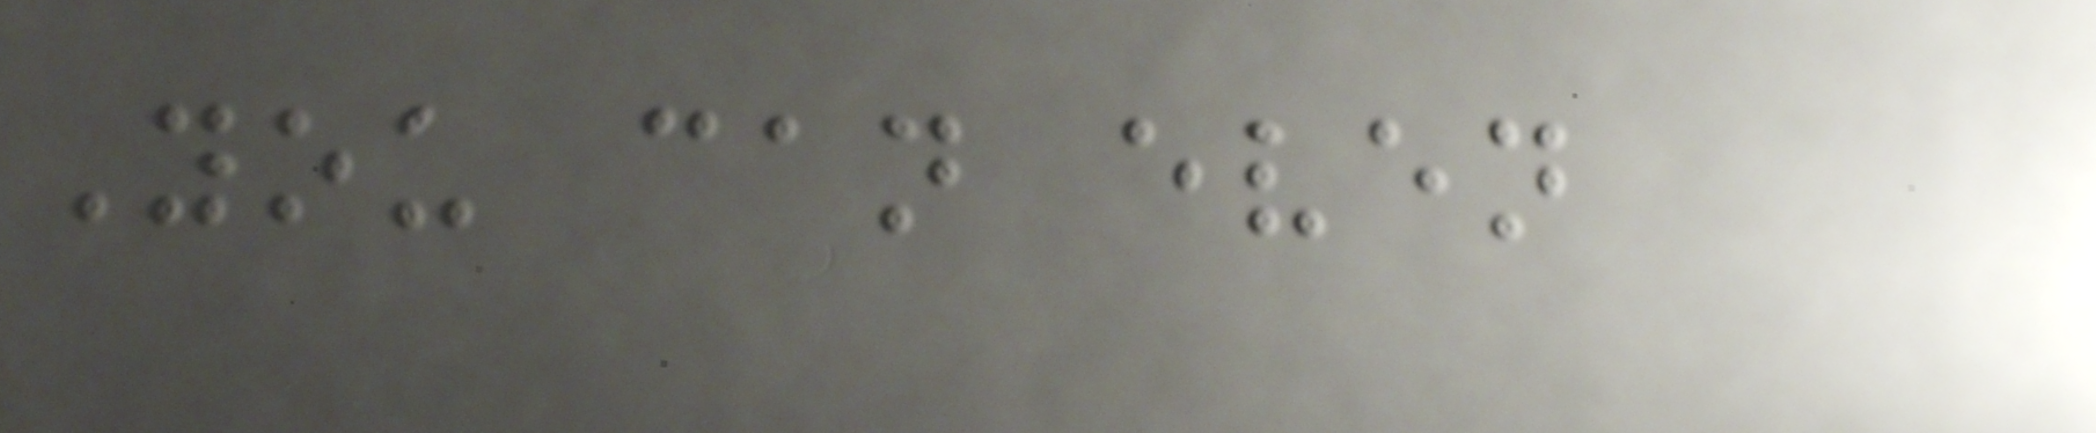You can even
